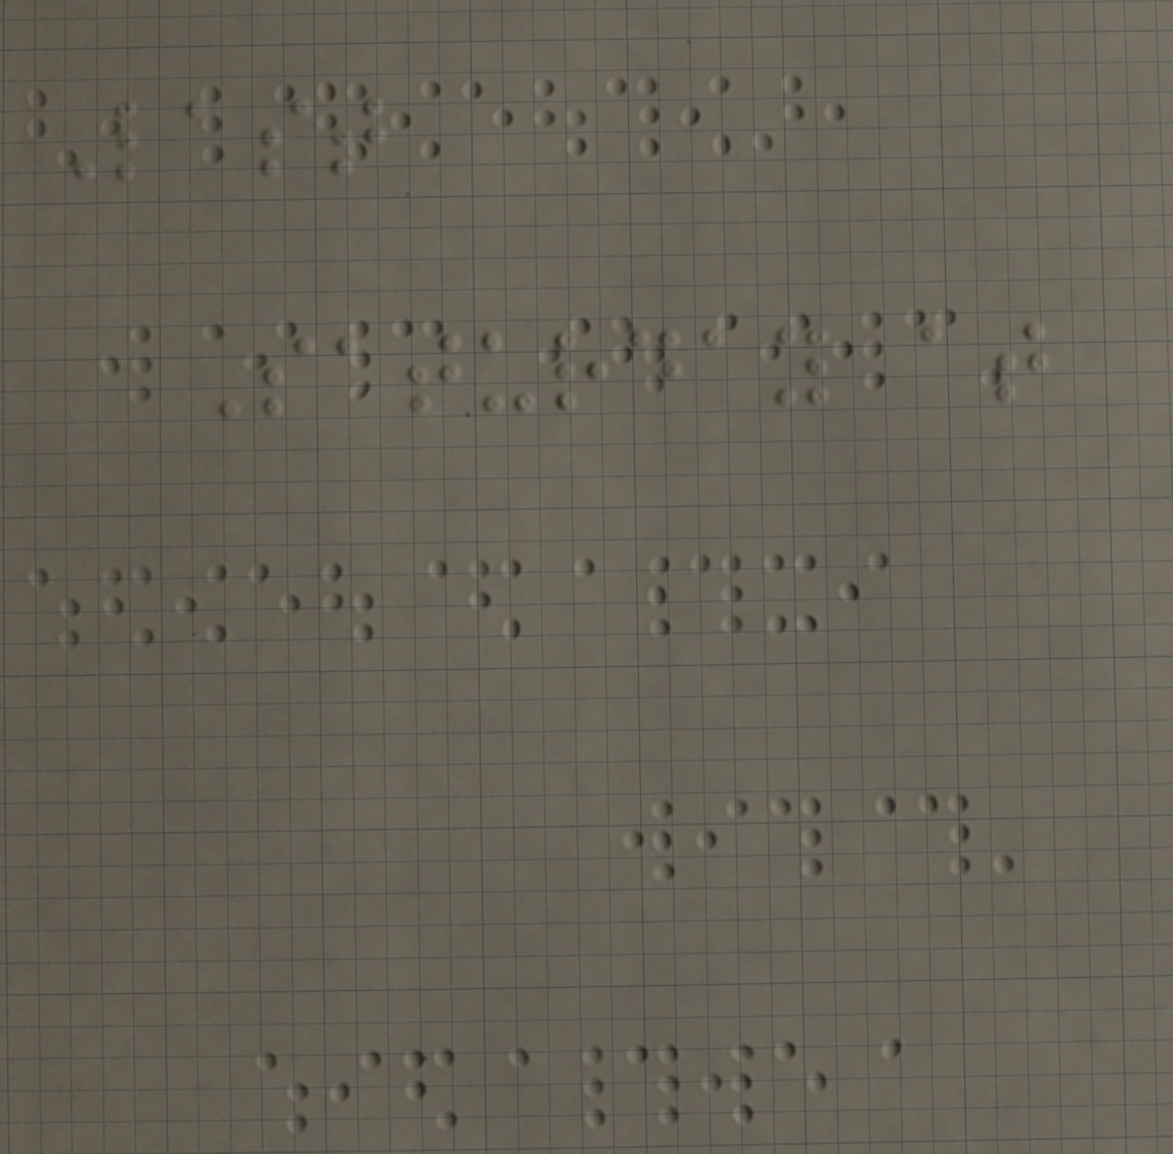Last
Saturday at
